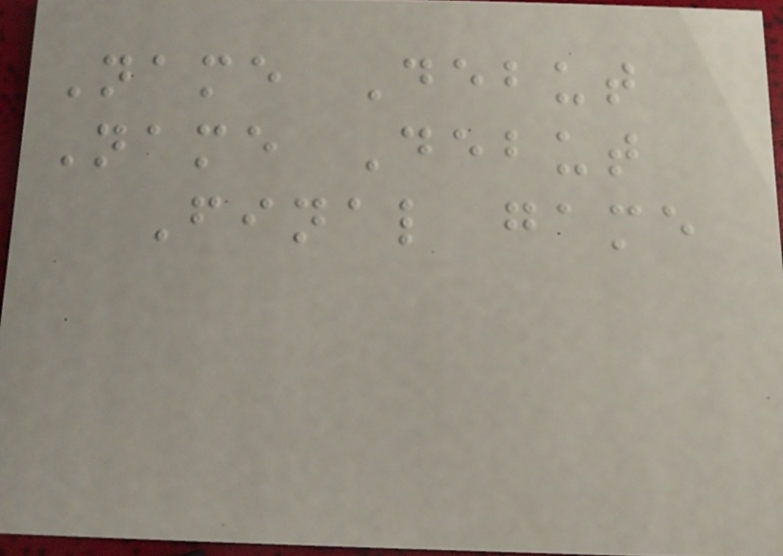Name Debut
Name Debut
Final game
